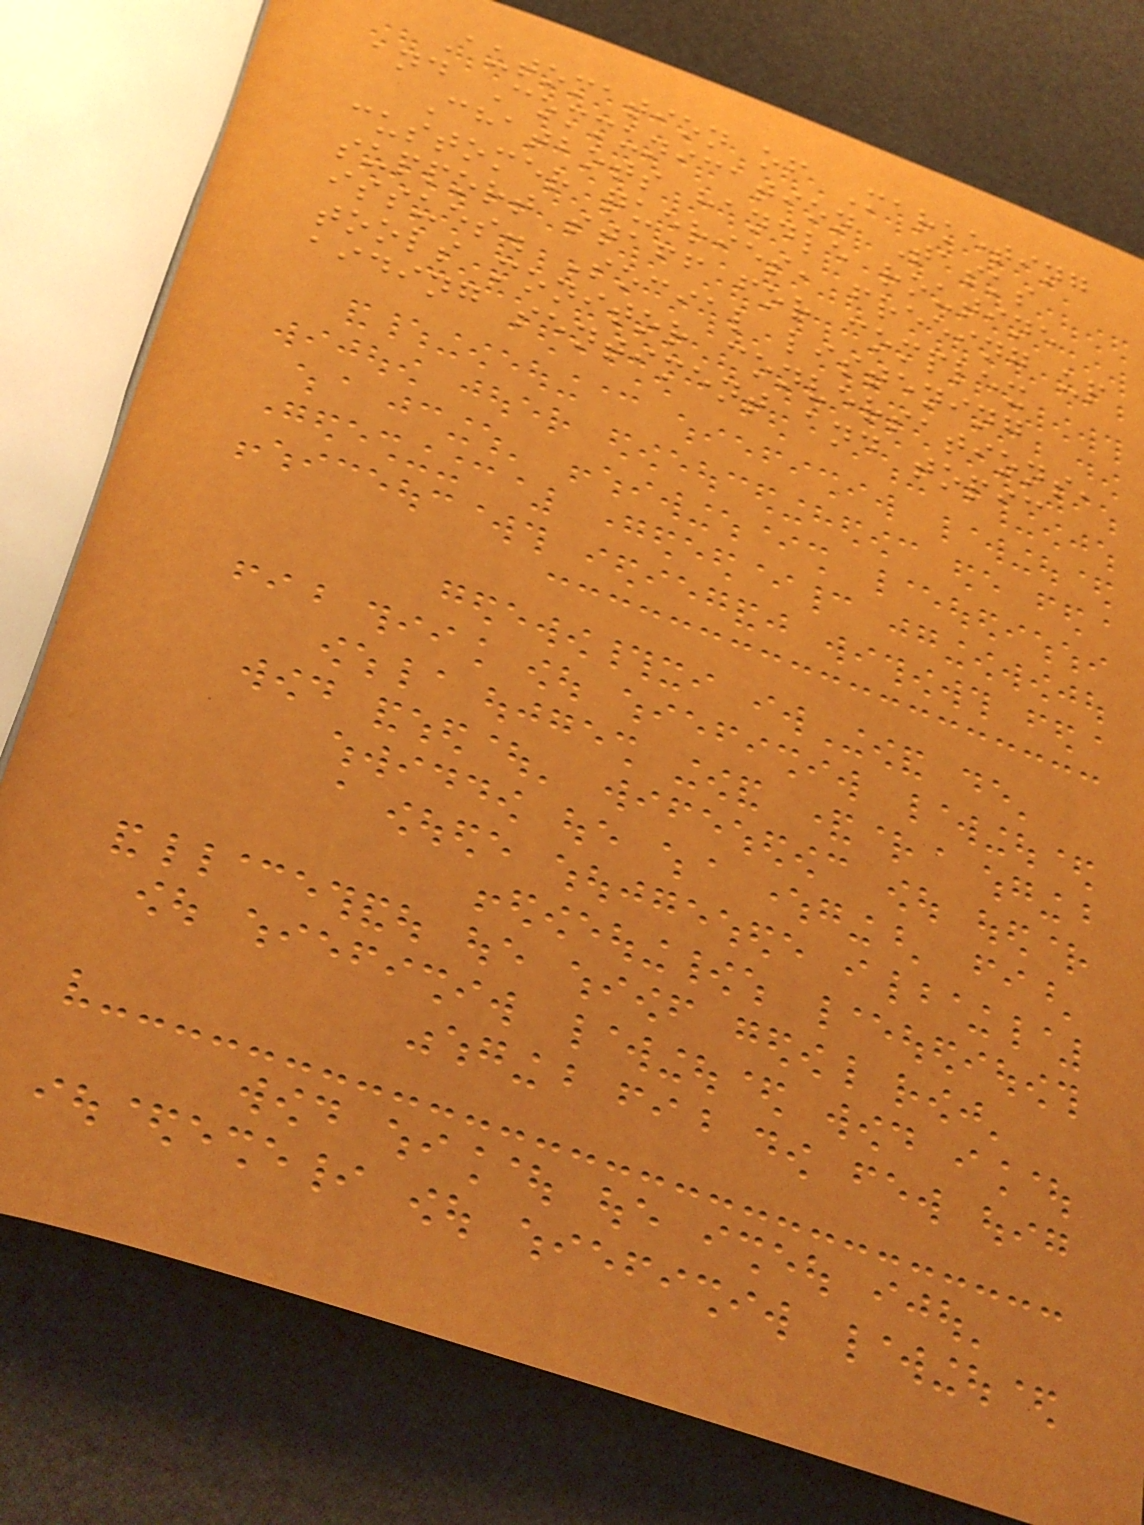Automation of Marketing
and Communication Tasks
Chatbots handle routine
customer queries, freeing up
support staff for complex
issues. Social listening
tools monitor conversations,
aiding sentiment and topic
